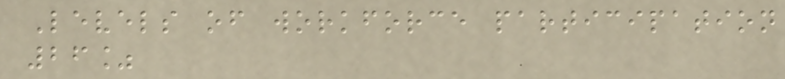Levels of workforce participation
26%
